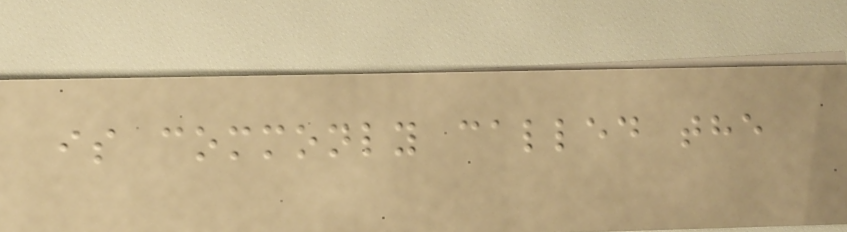is commonly called the
